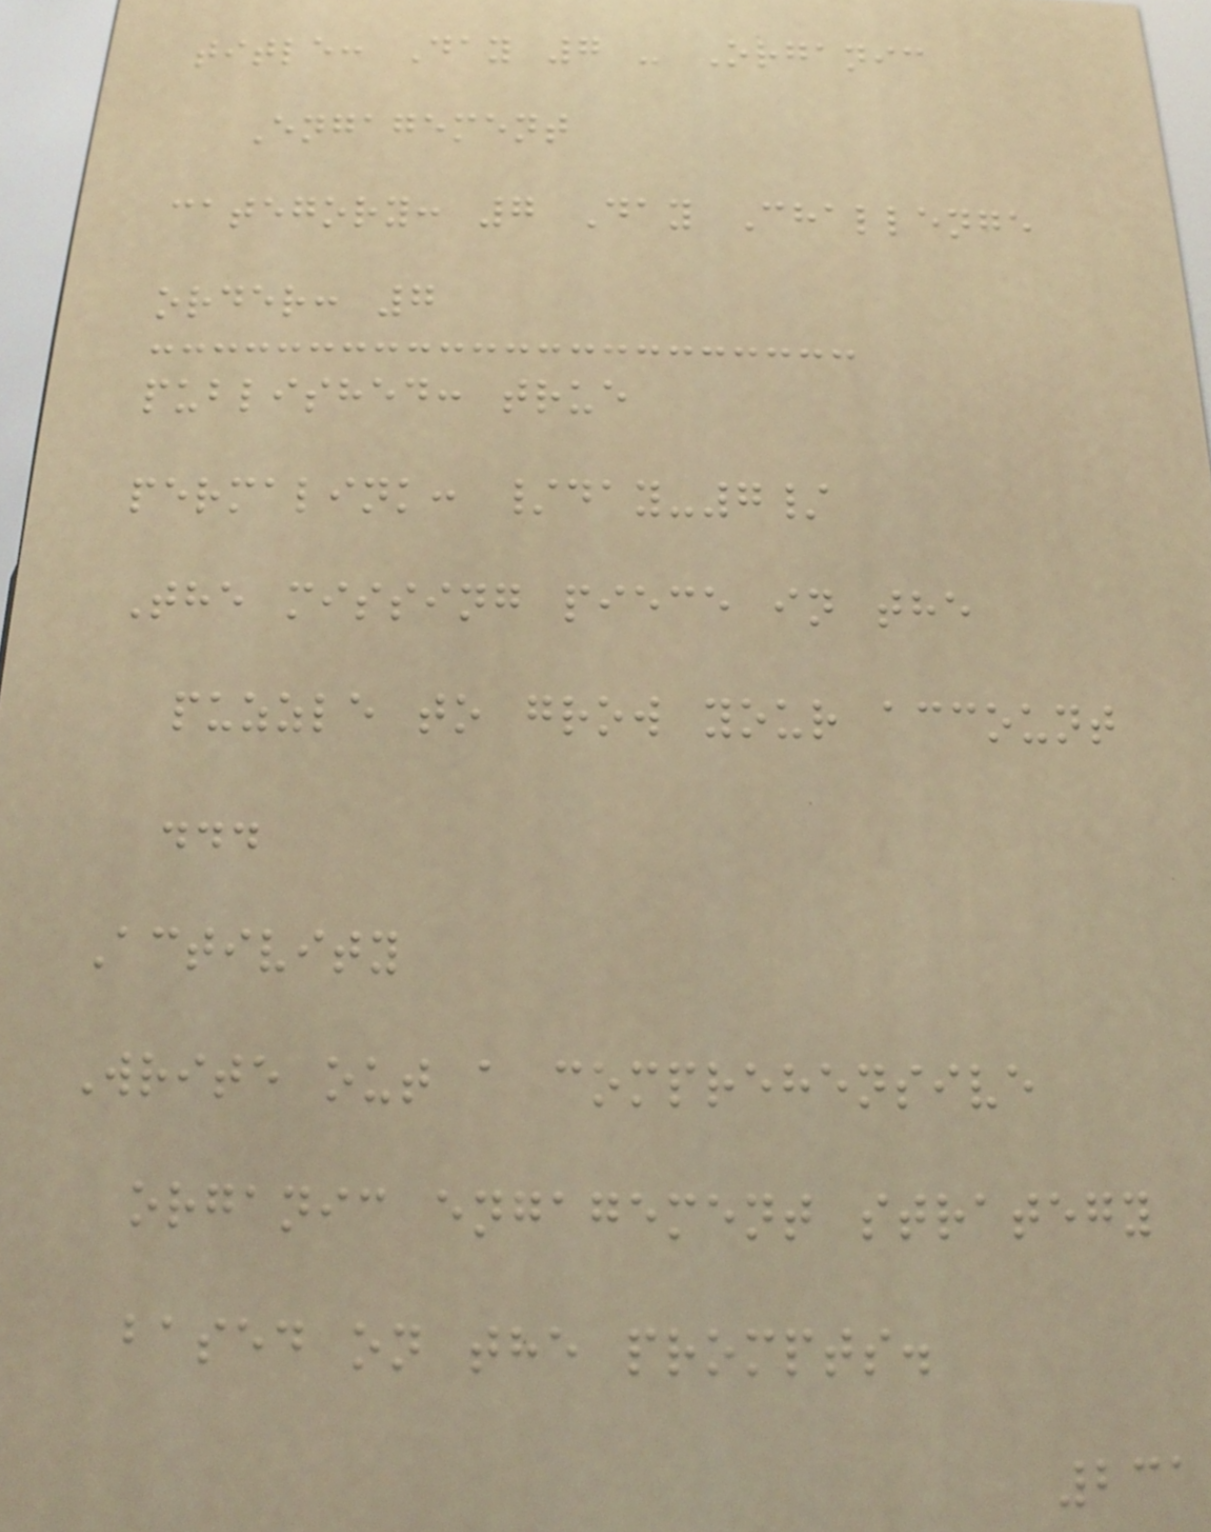title: Day 7 - Organic
Engagement
category: 7 Day Challenge
order: 7
published: true
permalink: /day-7/
The missing piece in the
puzzle to grow your account
...
Activity
Write out a comprehensive
organic engagement strategy
based on the prompts.
231
